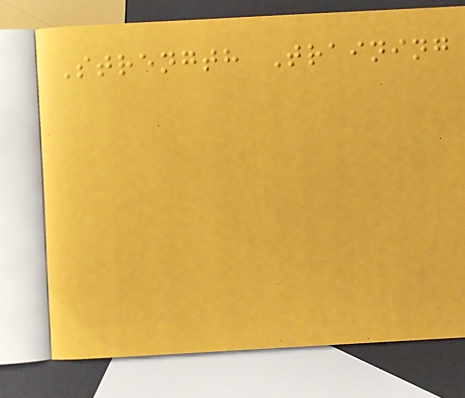Strength Training
